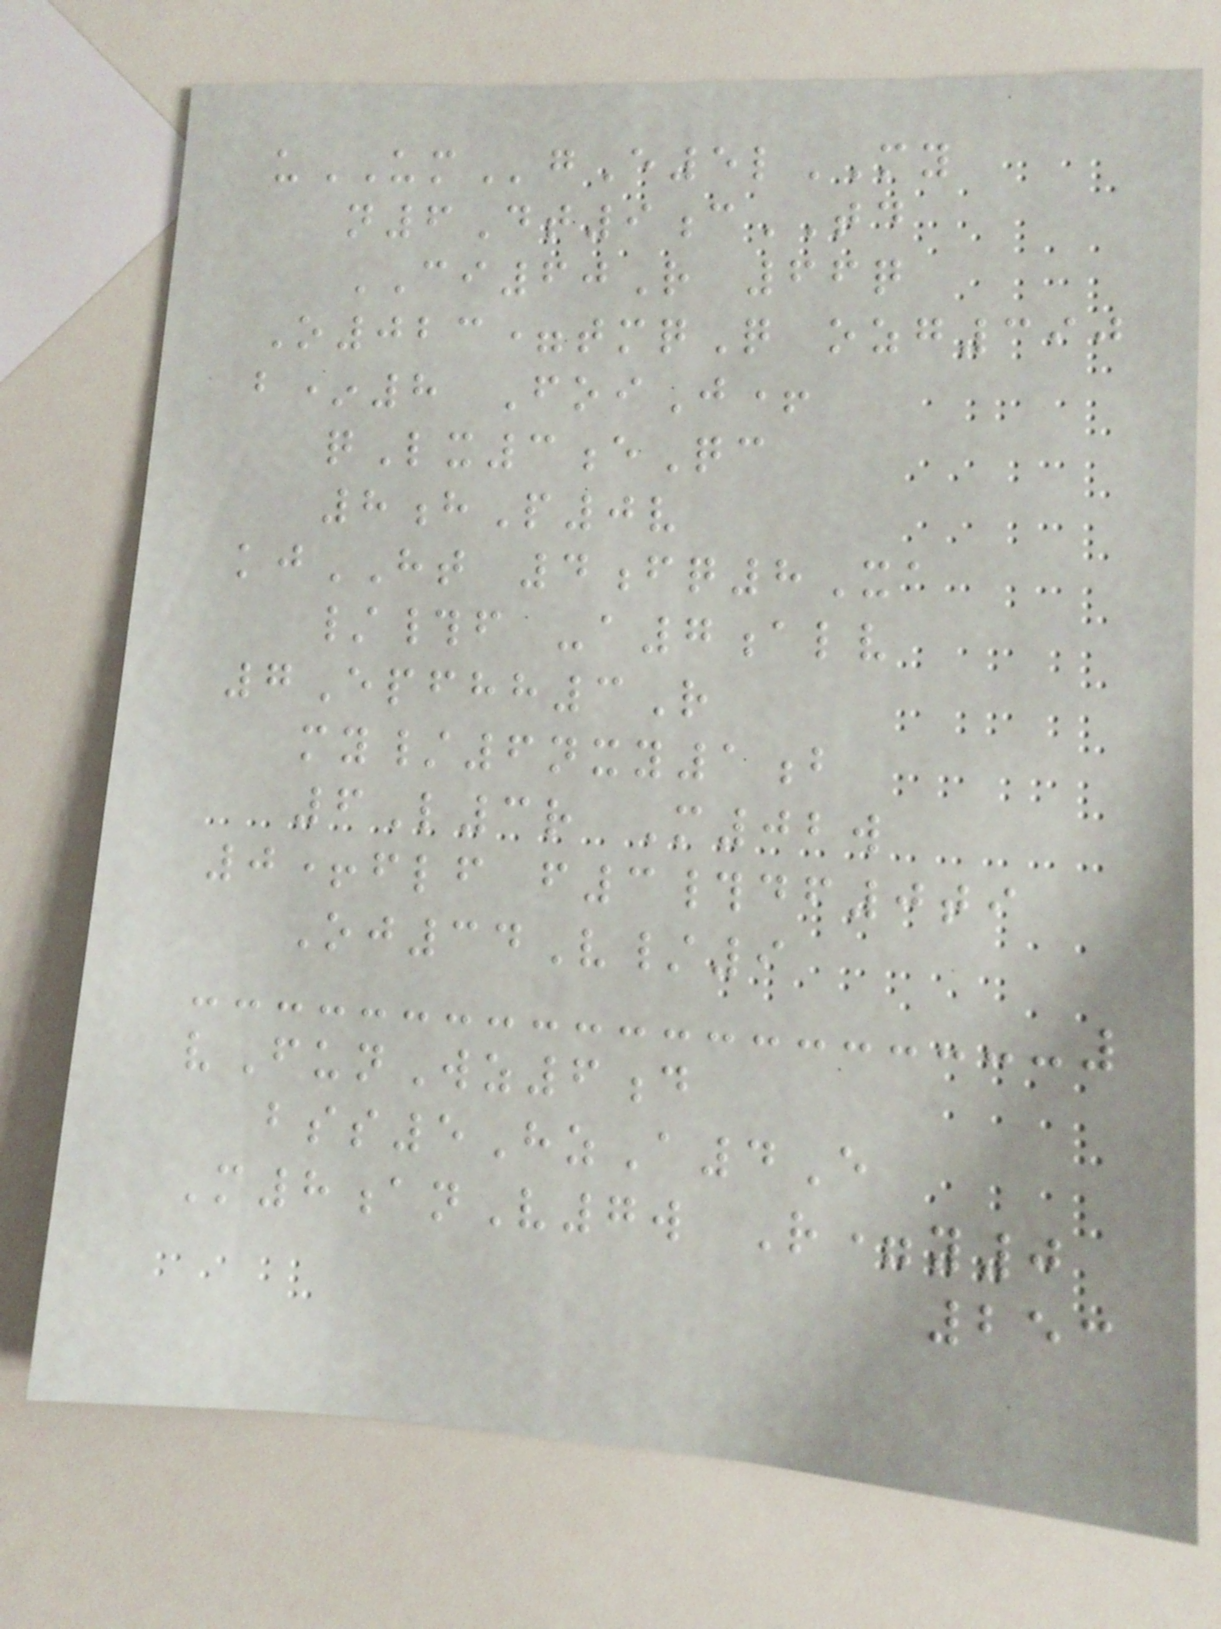uUMgE5lMY
n6Dt9cTD
CI60R 66q
O023=tmqQ ozg390
b*8 FoiJ+
qLx3eQc
8hP0v
kjHT 4fq8Xa
/#f -a7alv
7Epfhh3R
my/6nxy1b
6L3r M02w
0+flf f3#df0ti
Oj34V/9
vFunWz6d
bss5HzA4E
M8anV7w R=y0
253
